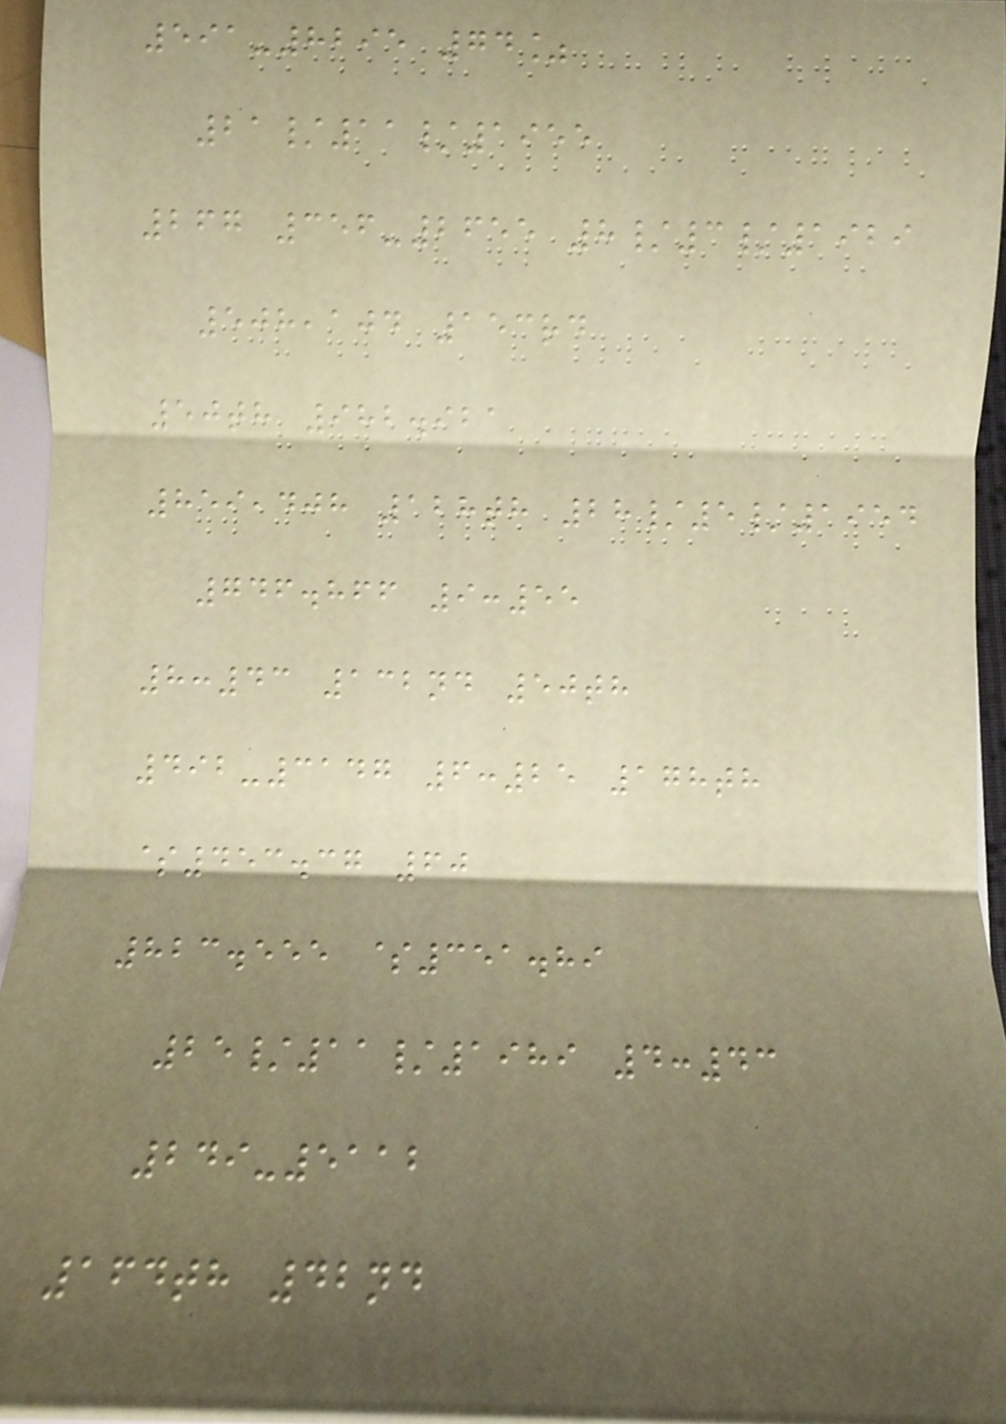591-8295 74%
21/11/1955
267 356-2655 8/3/1929
508,104 153rd
50th 982.921
859,408 128th 28/5/1954
746.866 9:55
8:43 132nd 50th
492-3147 6:25 178th
$453.37 60
823.555 $351.89
25/11/1989 4:43
249-5112
164th 42nd
